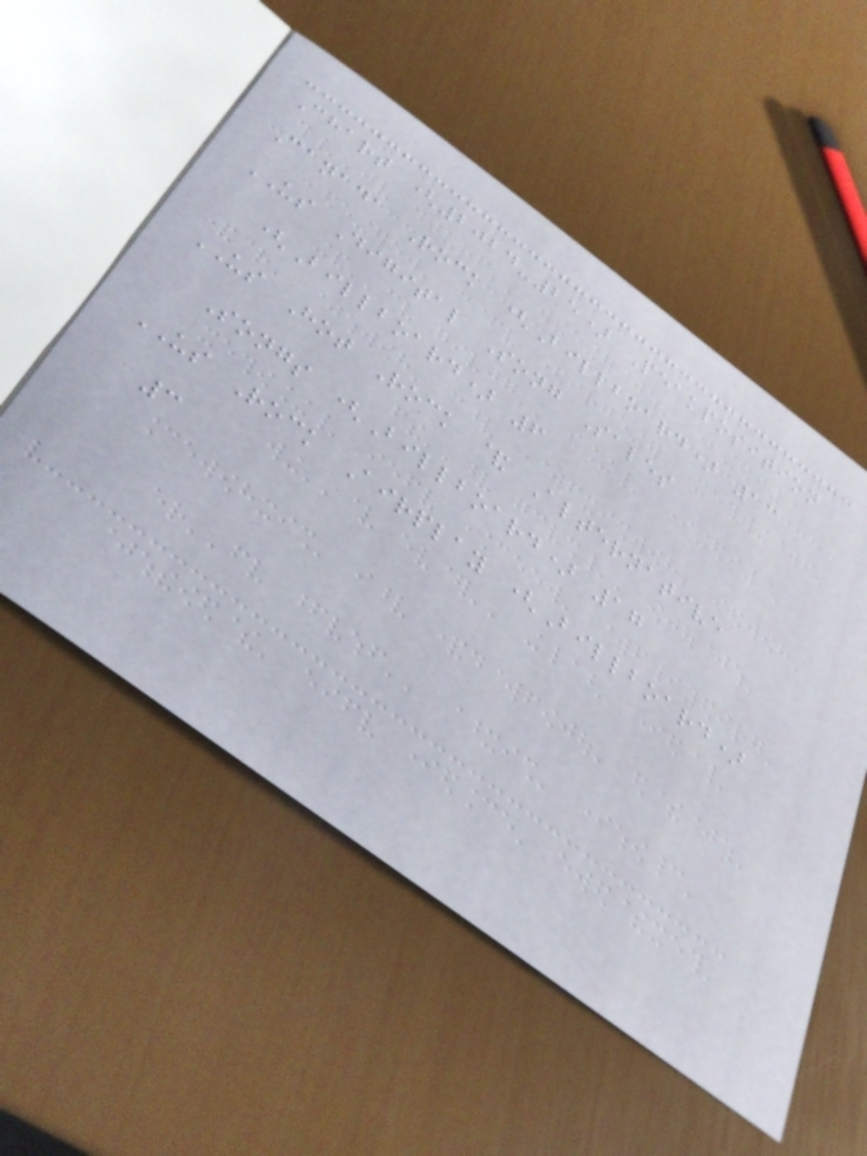Chart (2024-25) Peakposition
Canada Rock (Billboard) 13
US Digital Song Sales
(Billboard) 6
US Hot Rock & Alternative
Songs (Billboard) 17
US Rock Airplay (Billboard)
3
